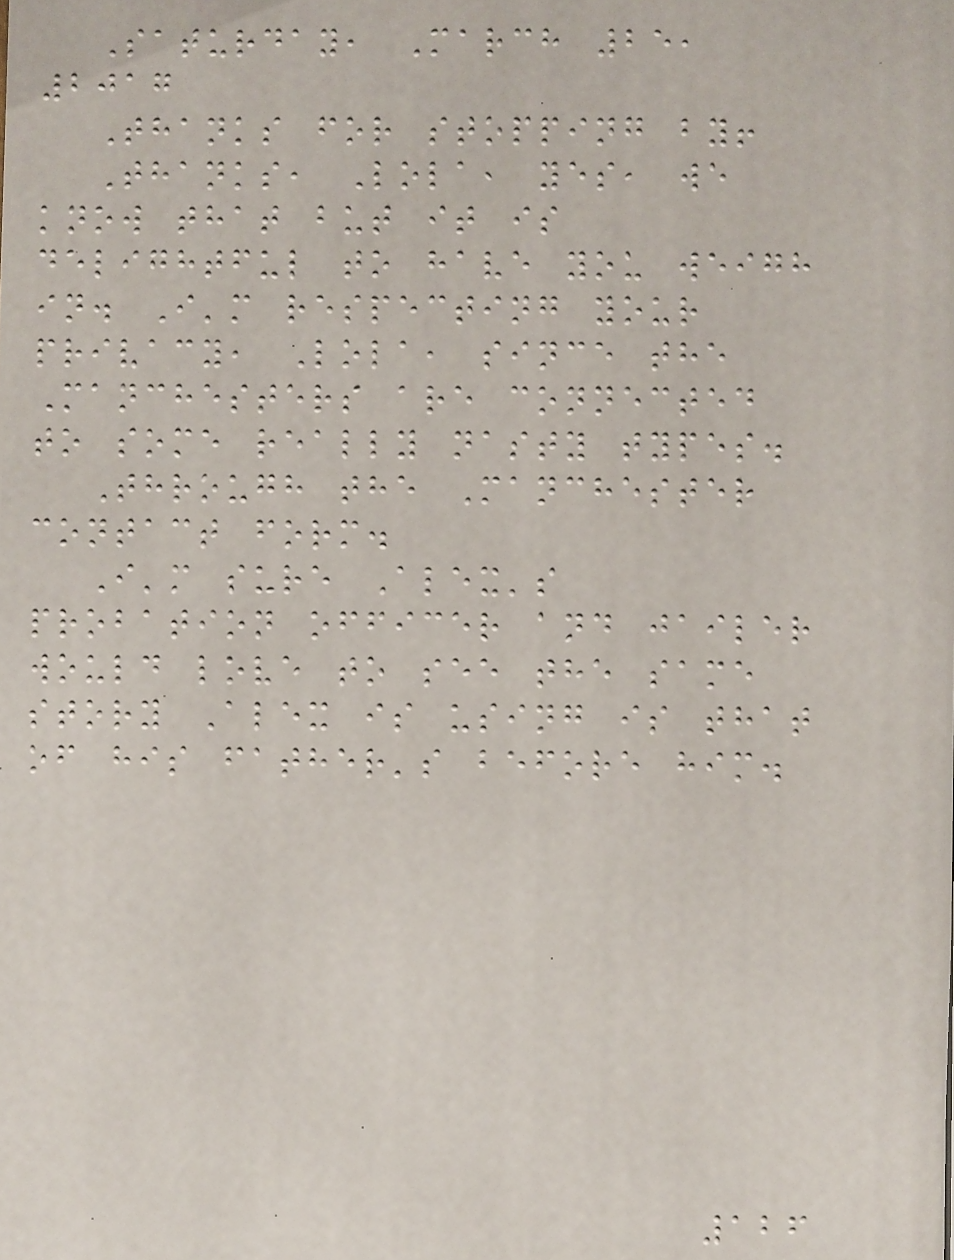Saturday, March 25,
2017
Thanks for stopping by!
Thanks, Lola, yes, we
know that but it is
delightful to have you weigh
in. I'm respecting your
privacy, Lola, since the
Manchesters are connected
to some really nasty types.
Through the Manchester
contact form.
I'm sure Alex's
probation officer and jailer
would love to see the same
story Alex is using is that
of his father's before him.
126
